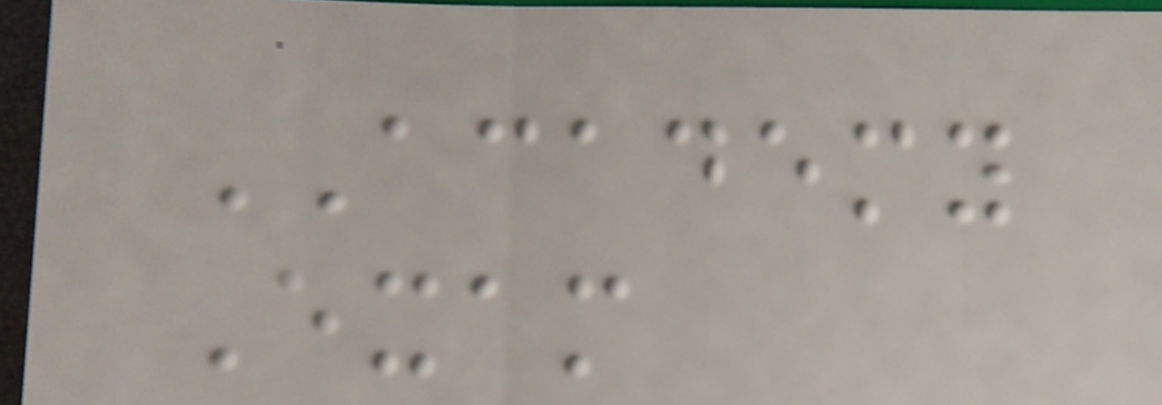ACADEMY
Exam
